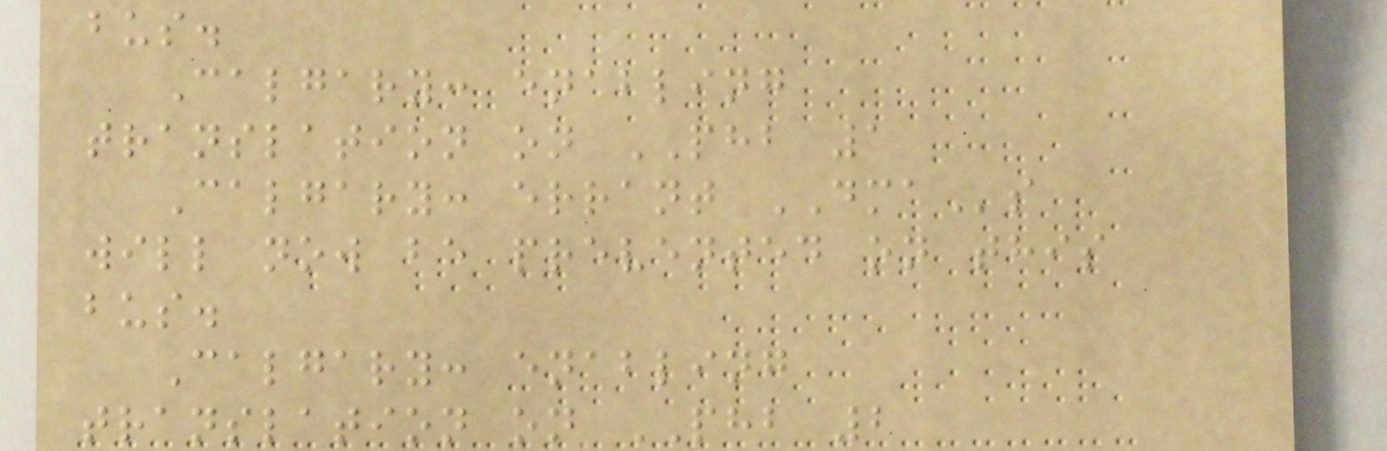bus.
Calgary: enabling
translation on PHB 1
Calgary: errant DMAs
will now be prevented on this
bus.
Calgary: enabling
translation on PHB 2
